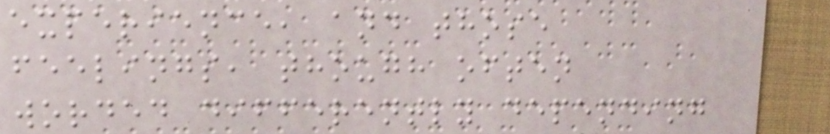experience, and those
feelings, though often
worded differently depending
